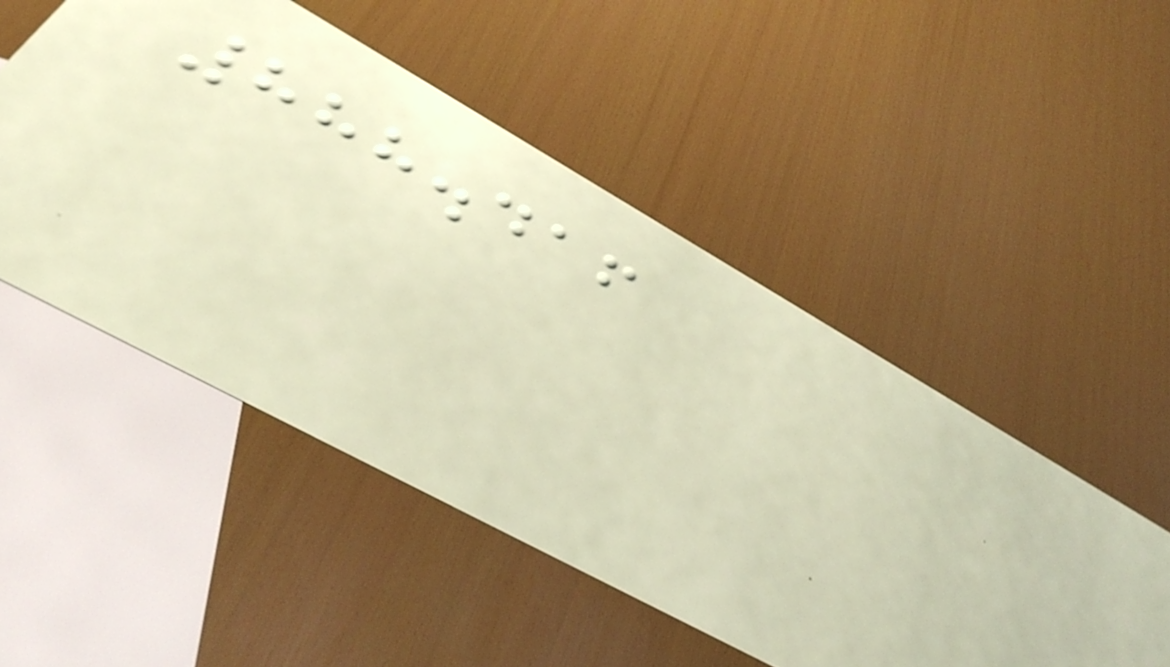888.416
